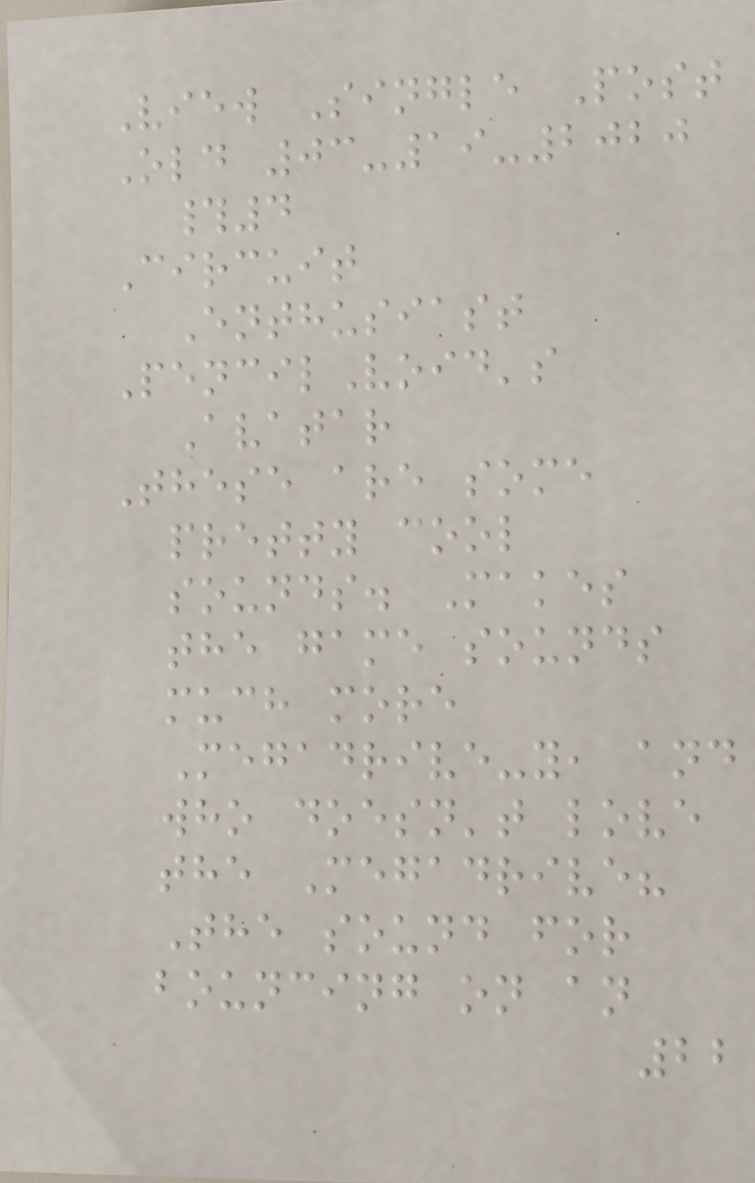View Single Post
Old 03-19-2020
#4
Circuit
Enthusiast
PencilVoid's
Avatar
These are some
pretty cool
sounds. Makes
the game sounds
much more
Megadrive-y, and
who doesn't love
the Megadrive?
The sound for
bouncing on an
22
